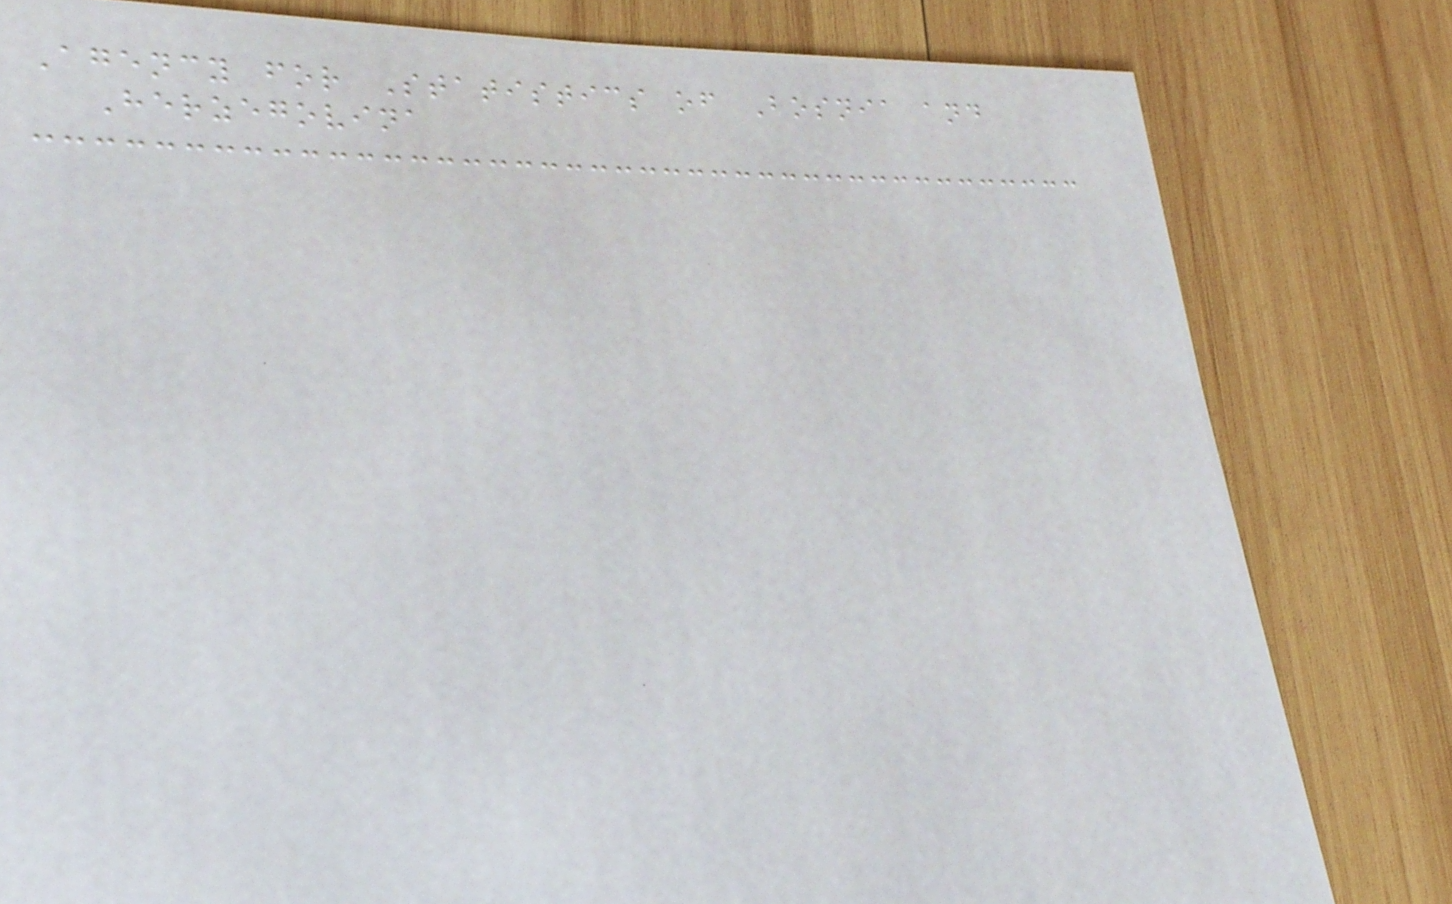Agency for Statistics of Bosnia and
Herzegovina
